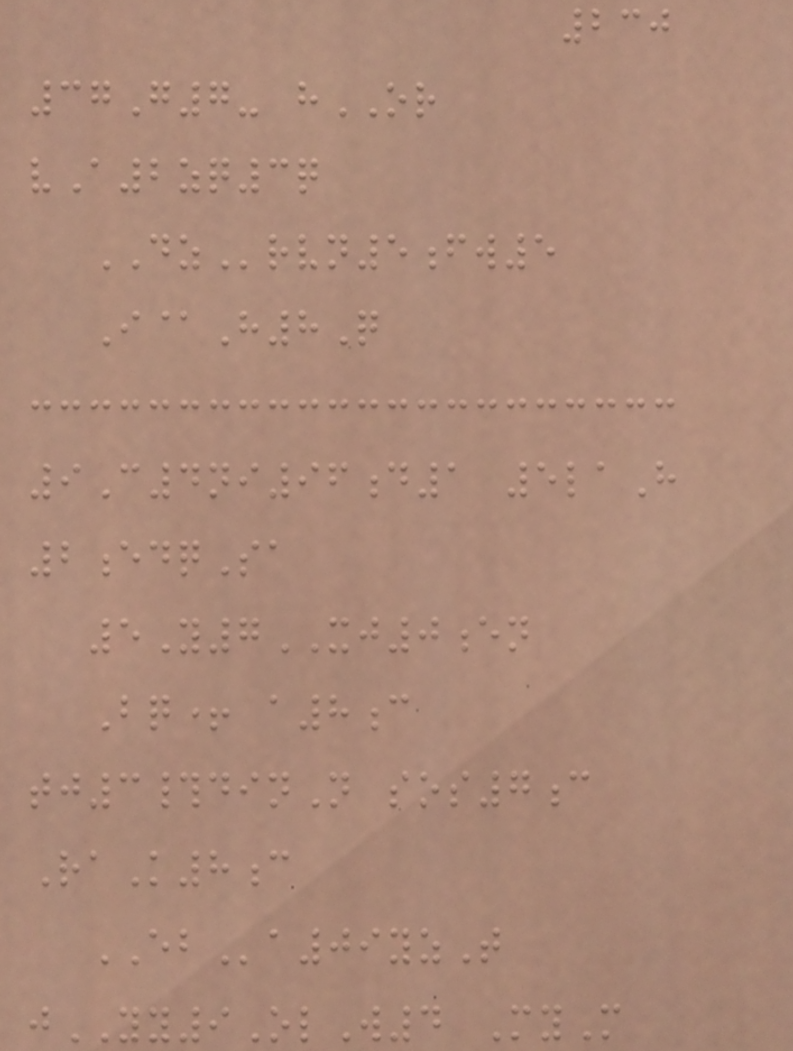230
37G7- hOR
vA2zq3q
DZrvn5fw5
I@H8Q
9C4ni96d1 5laH
2edqSa
5Y7XJ0en
Bq+ a8c
tj3#dinN sos7c
RaK8c
EBa09yzT
jYY9OlW4 MyM
